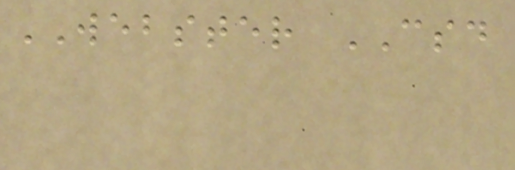WEBSTER CSD
